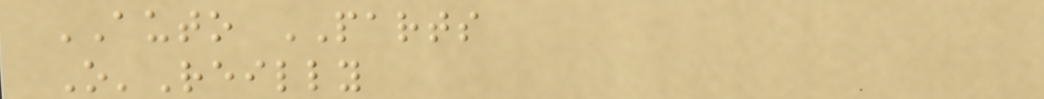AUTO PARTS
O'Reilly
